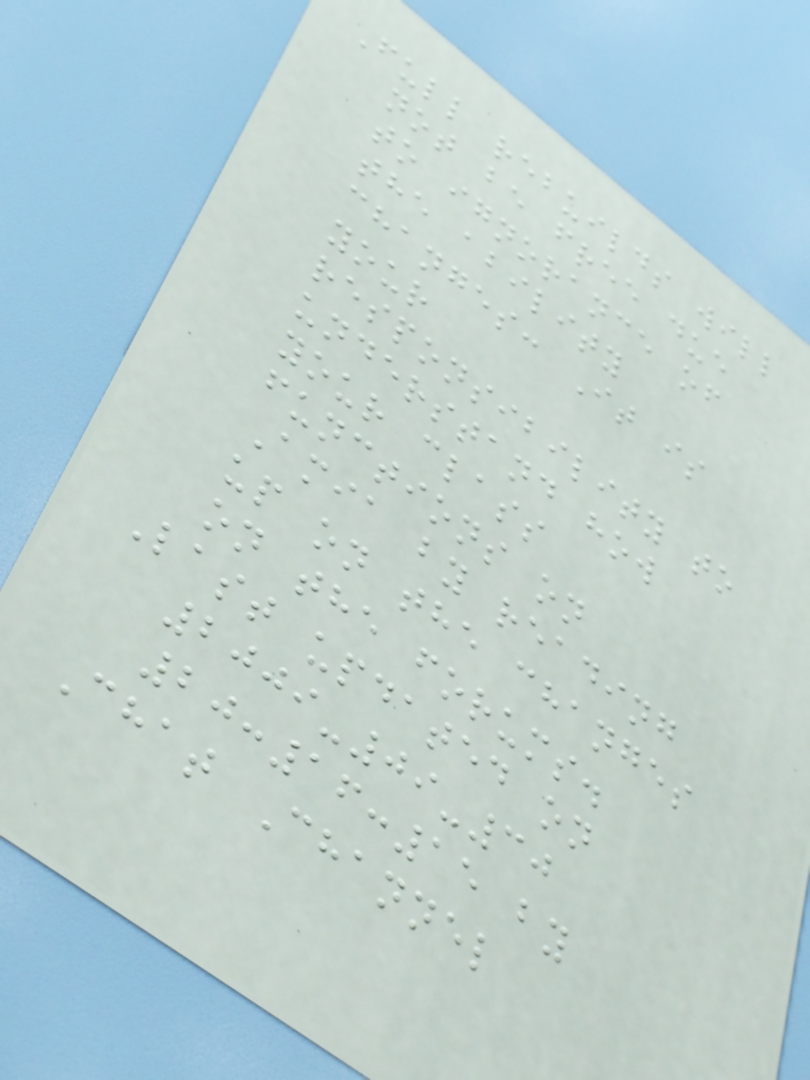Full rebuilds will
not be free due
to ignorance of
the ability
changes: It is
your
responsibility to
understand how
your class
functions on
Amia by reading
up on the changes
on the forums.
Last updated on
2009-09-30
20:16:15 by
Chat Channel
